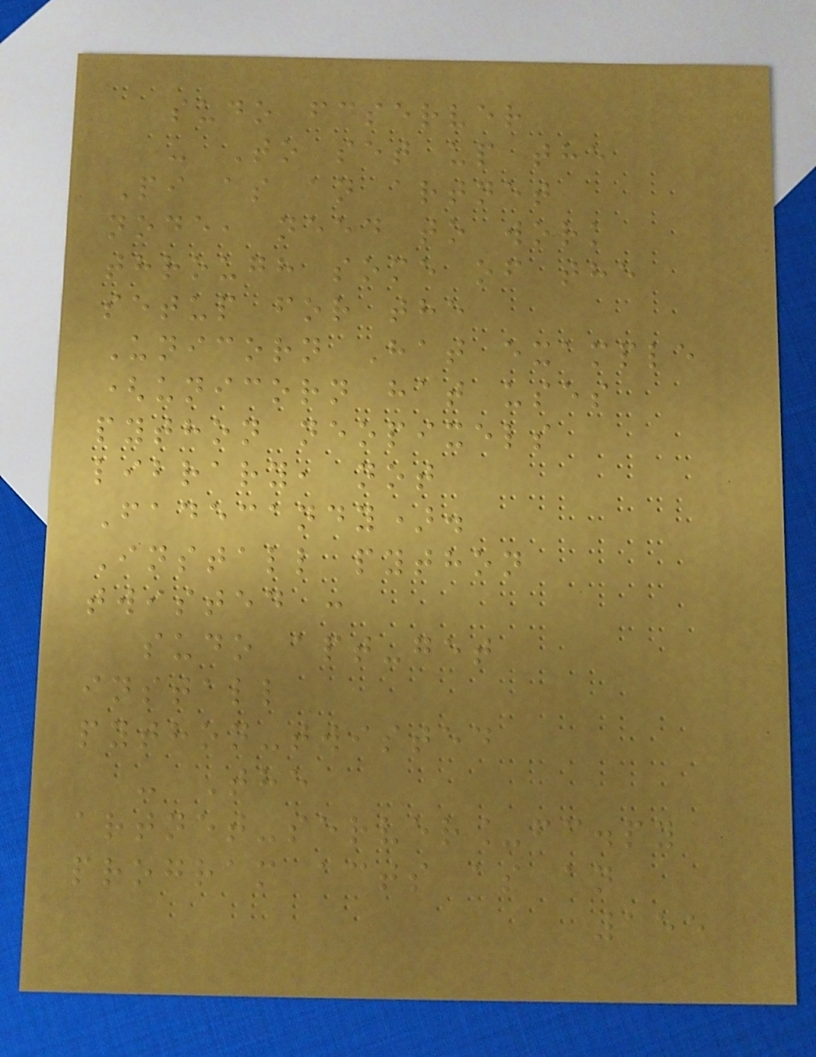sudo fcserver
- To set up the
Pi as an artnet
node, need to work
through some of the
setup for the
Unicorn Hat example
(unicorn hat uses
python neopixels
library, not
Fadecandy).
Install python
twisted :
sudo apt-get
install
python-twisted
- The
artnet-server_fc.py
program acts as an
155
